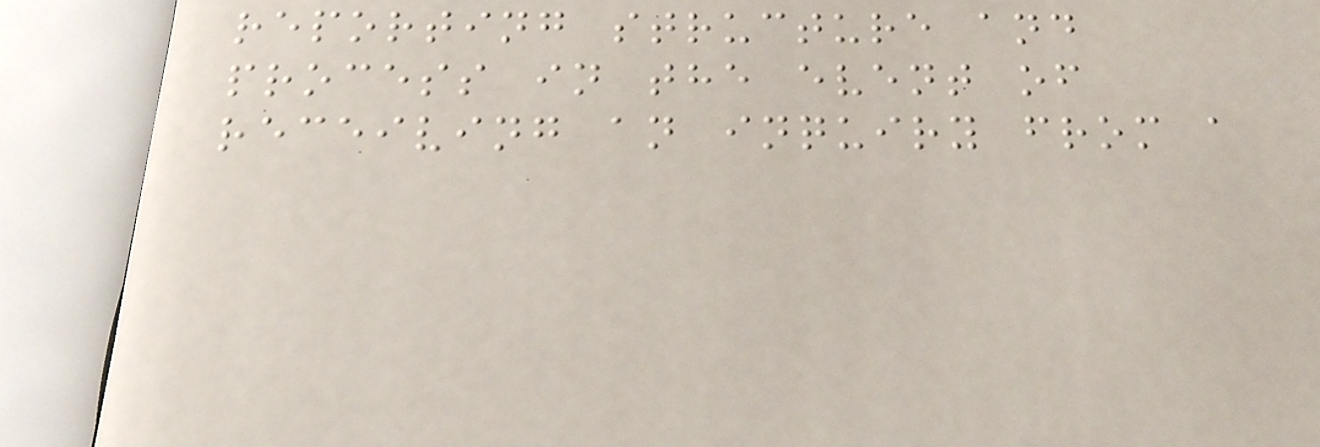reporting structure and
process in the event of
receiving an inquiry from a
